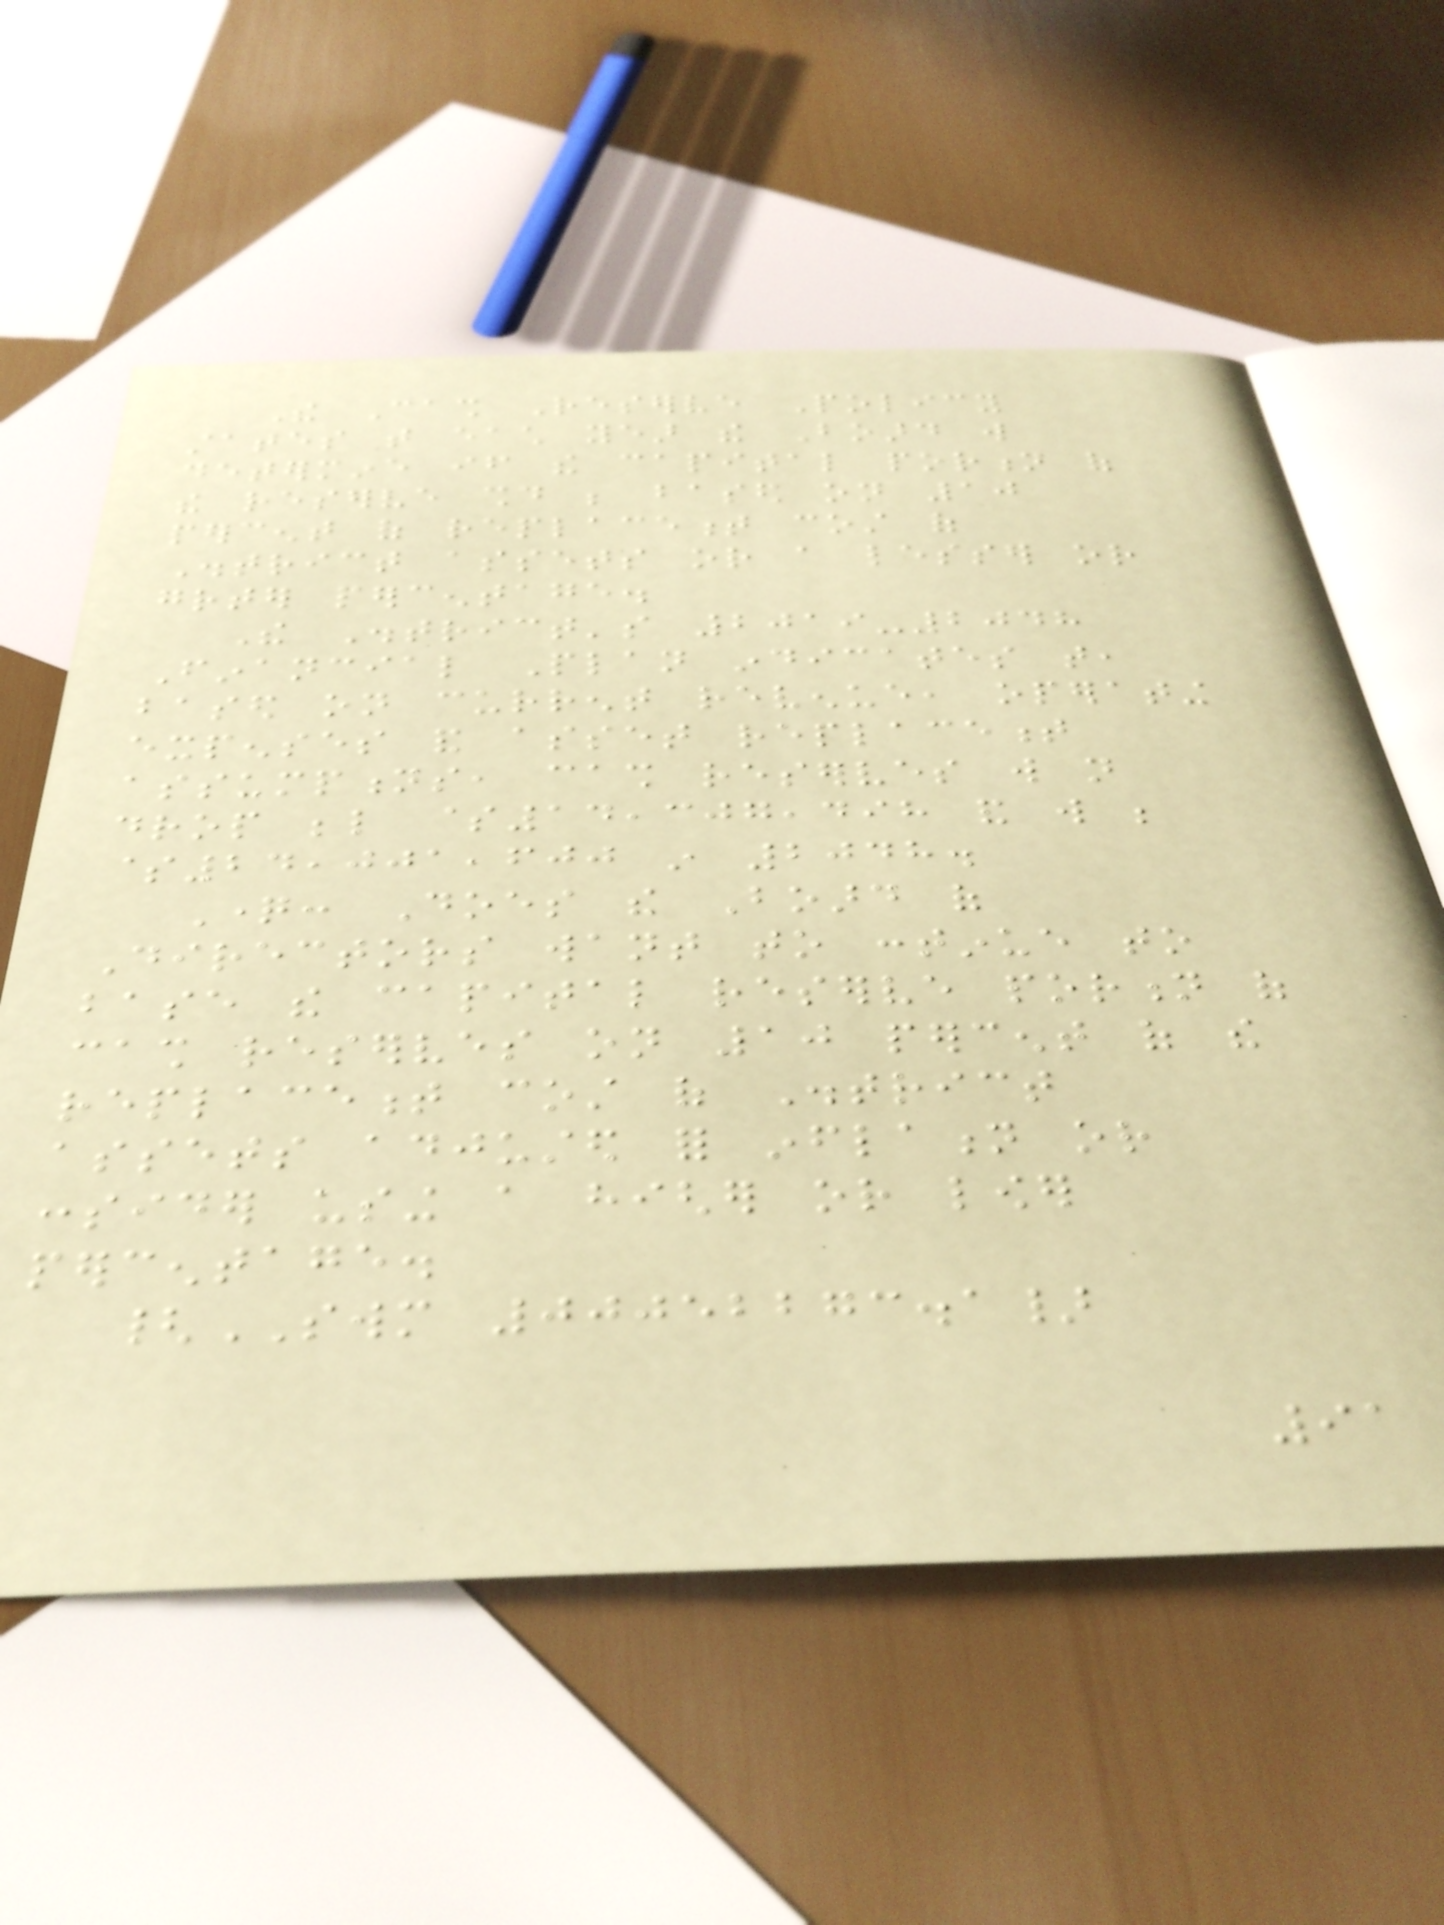The Cash Reserve Policy
states that each year the Board will
determine if the capital portion of
the reserve should be based on 10
percent of replacement cost of
District assets or a lesser or
greater percentage.
The District's 2019-2048
Financial Plan indicates that,
based on current revenue, operating
expenses and asset replacement
assumptions, cash reserves will not
drop below $14,307,498 and will be
$24,001,600 in 2048.
Question: Does the Board of
Directors want to continue to
base the capital reserve portion of
cash reserves on 10 percent of the
replacement cost of District
assets adjusted for inflation or
consider using a higher or lower
percentage.
{SWM 00052273.1}
91
